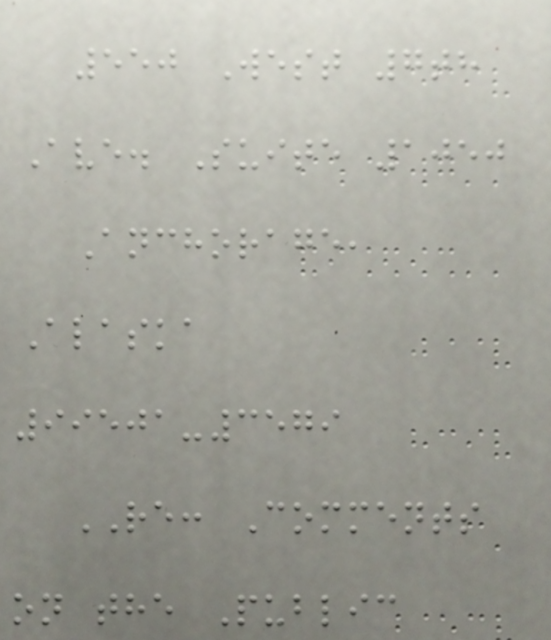550 West 7th
Ave. Suite 1050
Anchorage,
Alaska
99501-3579
RE: Comments
on the Public
